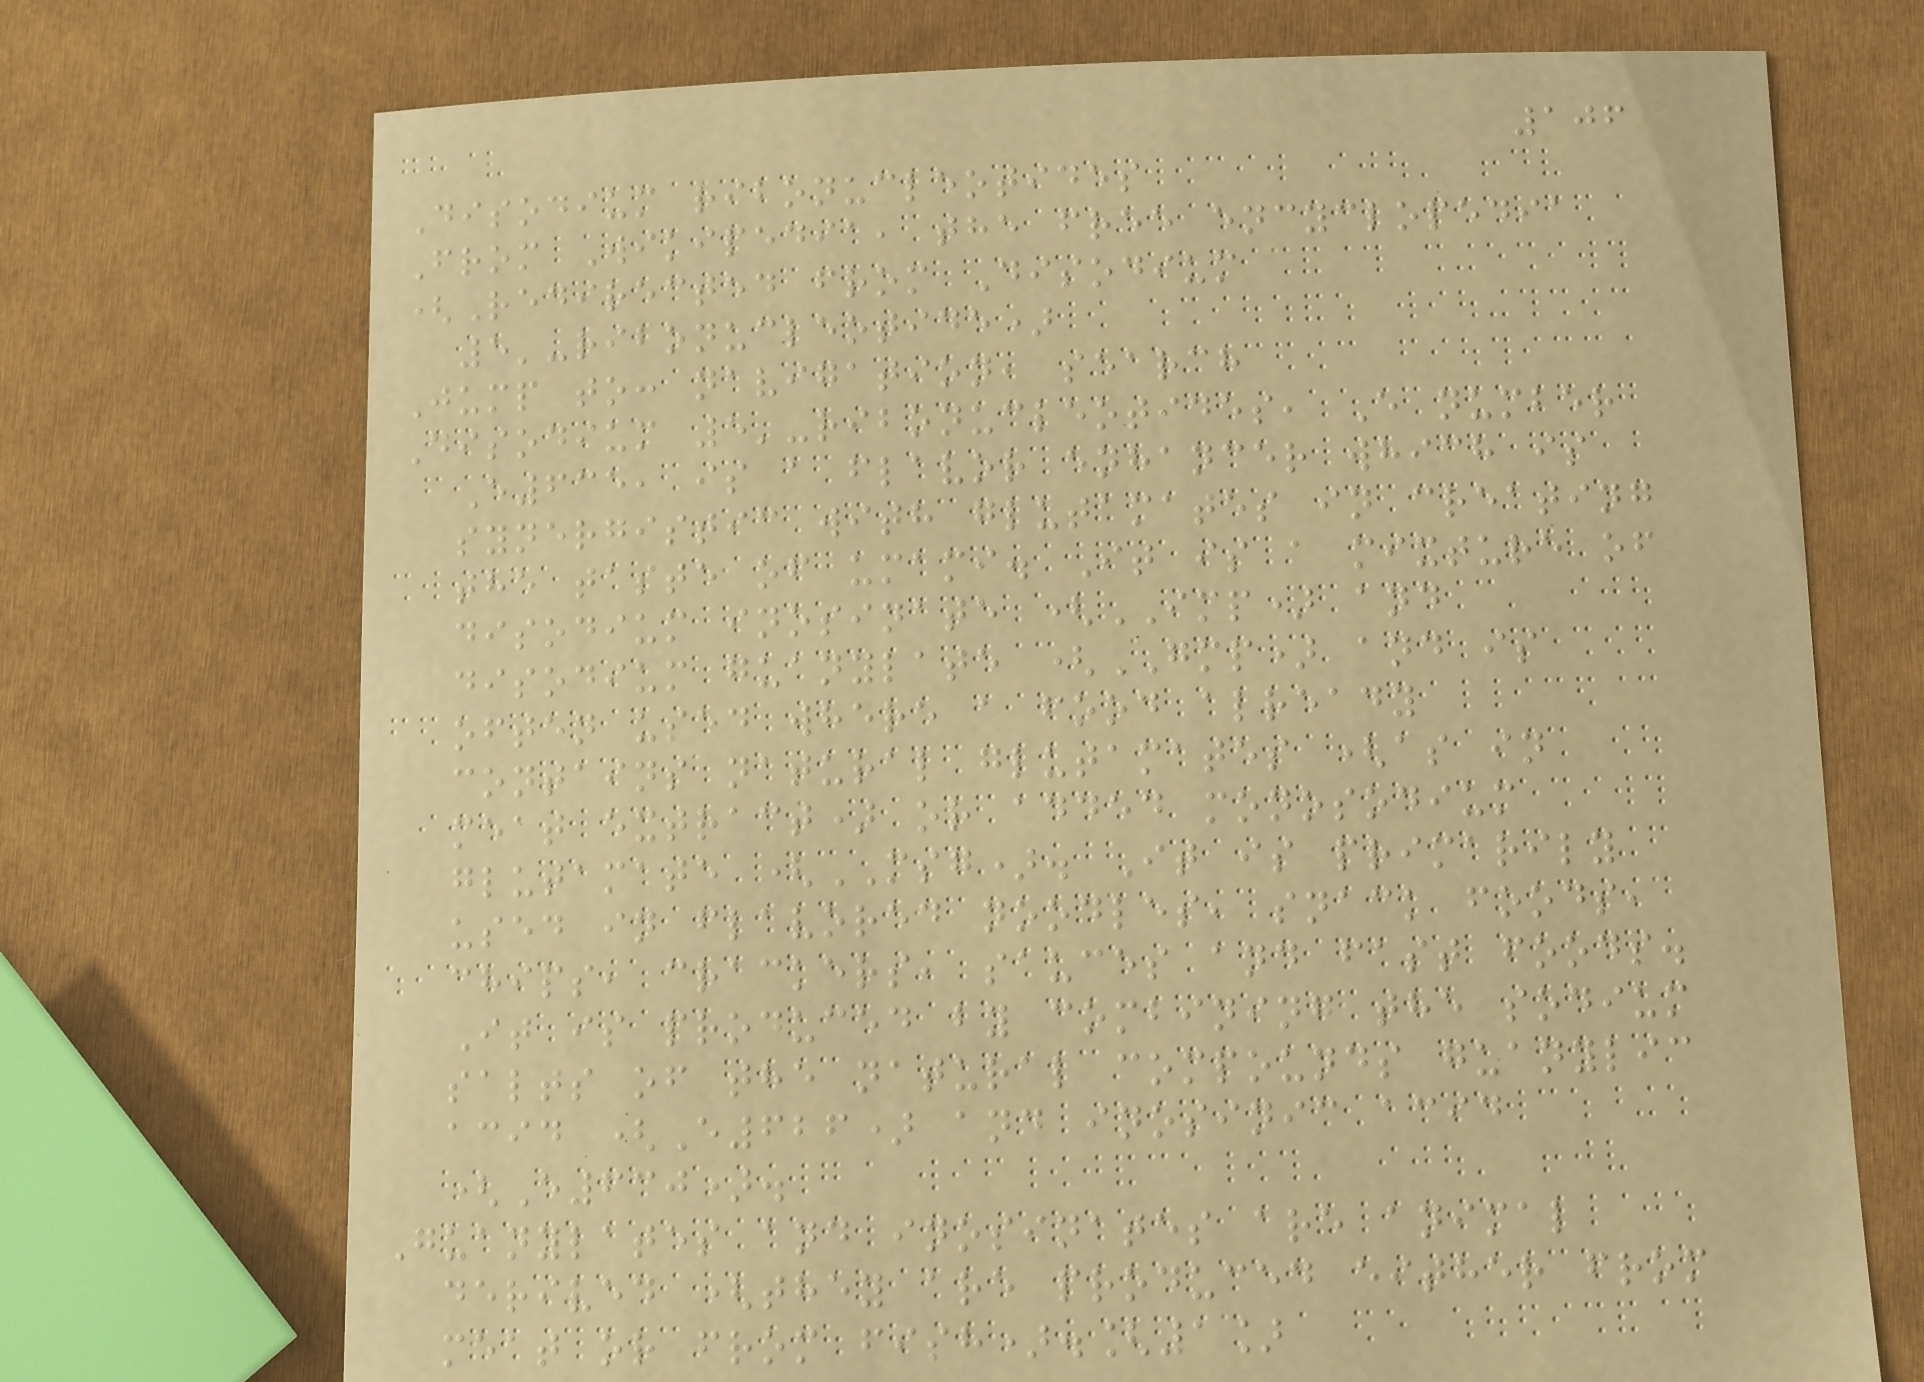106
Disodium ribonucleotides
From Wikipedia, the free encyclopedia
(Redirected from Disodium
5'-ribonucleotide)
Jump to: navigation, search
Disodium 5'-ribonucleotides, E number
E635, is a flavor enhancer which is
synergistic with glutamates in creating
the taste of umami. It is a mixture of
disodium inosinate (IMP) and
disodium guanylate (GMP) and is
often used where a food already
contains natural glutamates (as in
meat extract) or added monosodium
glutamate (MSG). It is primarily
used in flavored noodles, snack foods,
chips, crackers, sauces and fast foods.
It is produced by combining the sodium
salts of the natural compounds guanylic
acid (E626) and inosinic acid
(E630).
Guanylates and inosinates are animal
derived (they are produced either from
meat or from fish).[1]
